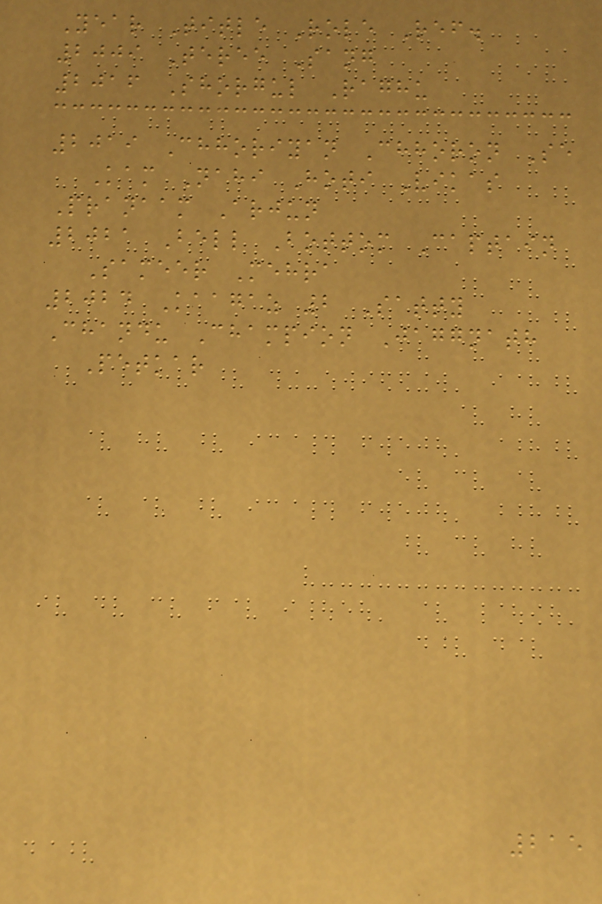Year Title Role Ref.
2009 Teree Sang
2016 Shorgul Raghu
2019 Chhoriyan Chhoron Se
Kam Nahi Hoti Vikas
Pranaam Arjun
2021 Bell Bottom Captain
Sameer Mehra
2024 Kaagaz 2 Satty
Chandu Champion Jaggnath
Petkar
215
